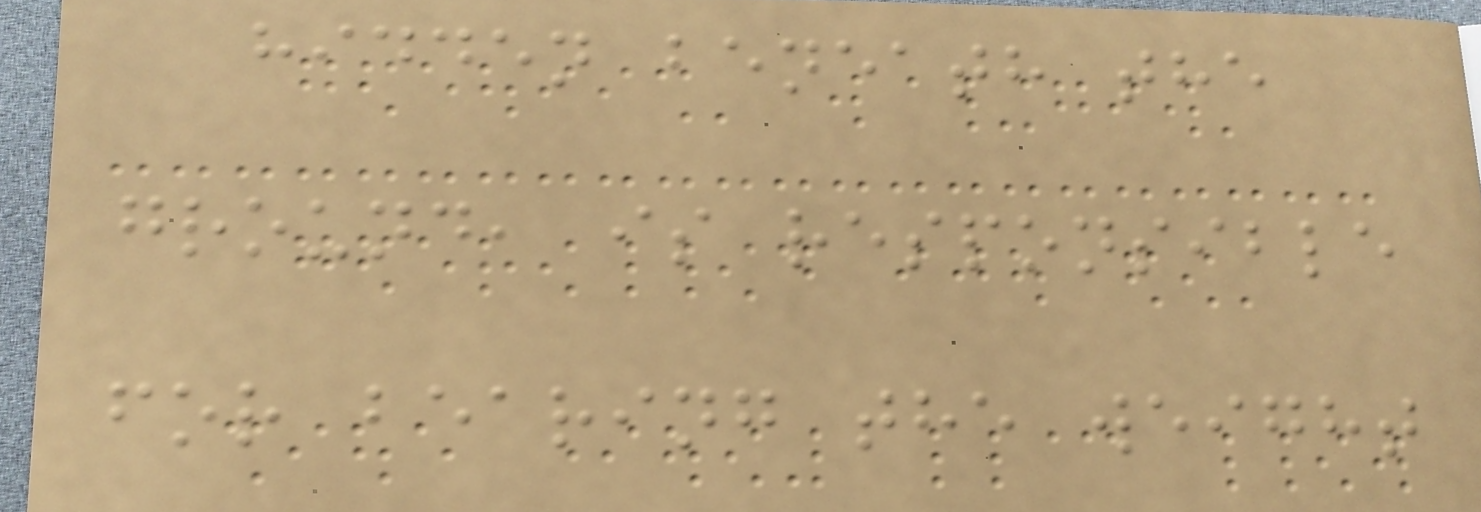hidden beneath the
ground, is responsible
for bearing the weight
